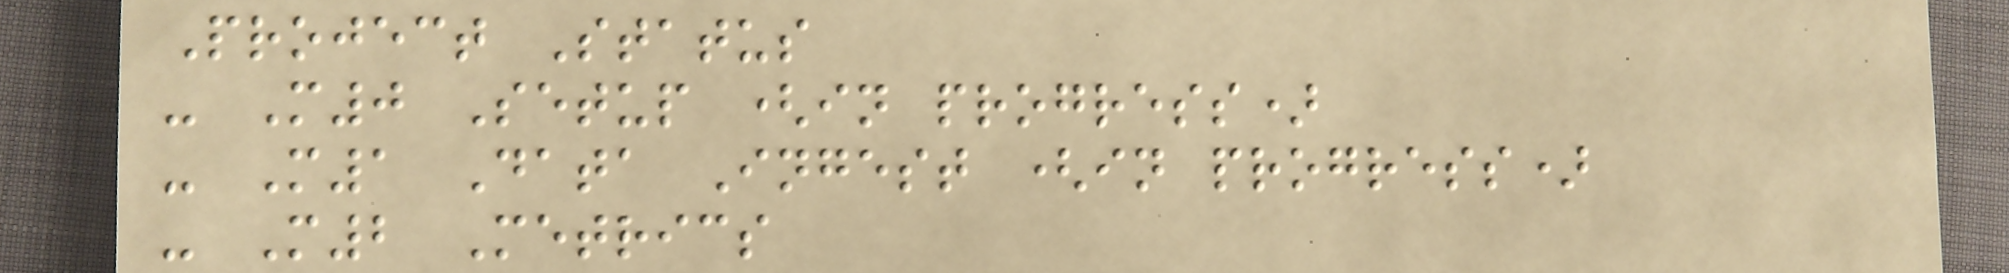Project Status
- M0 Setup (in progress)
- M1 Data Ingest (in progress)
- M2 Metrics
